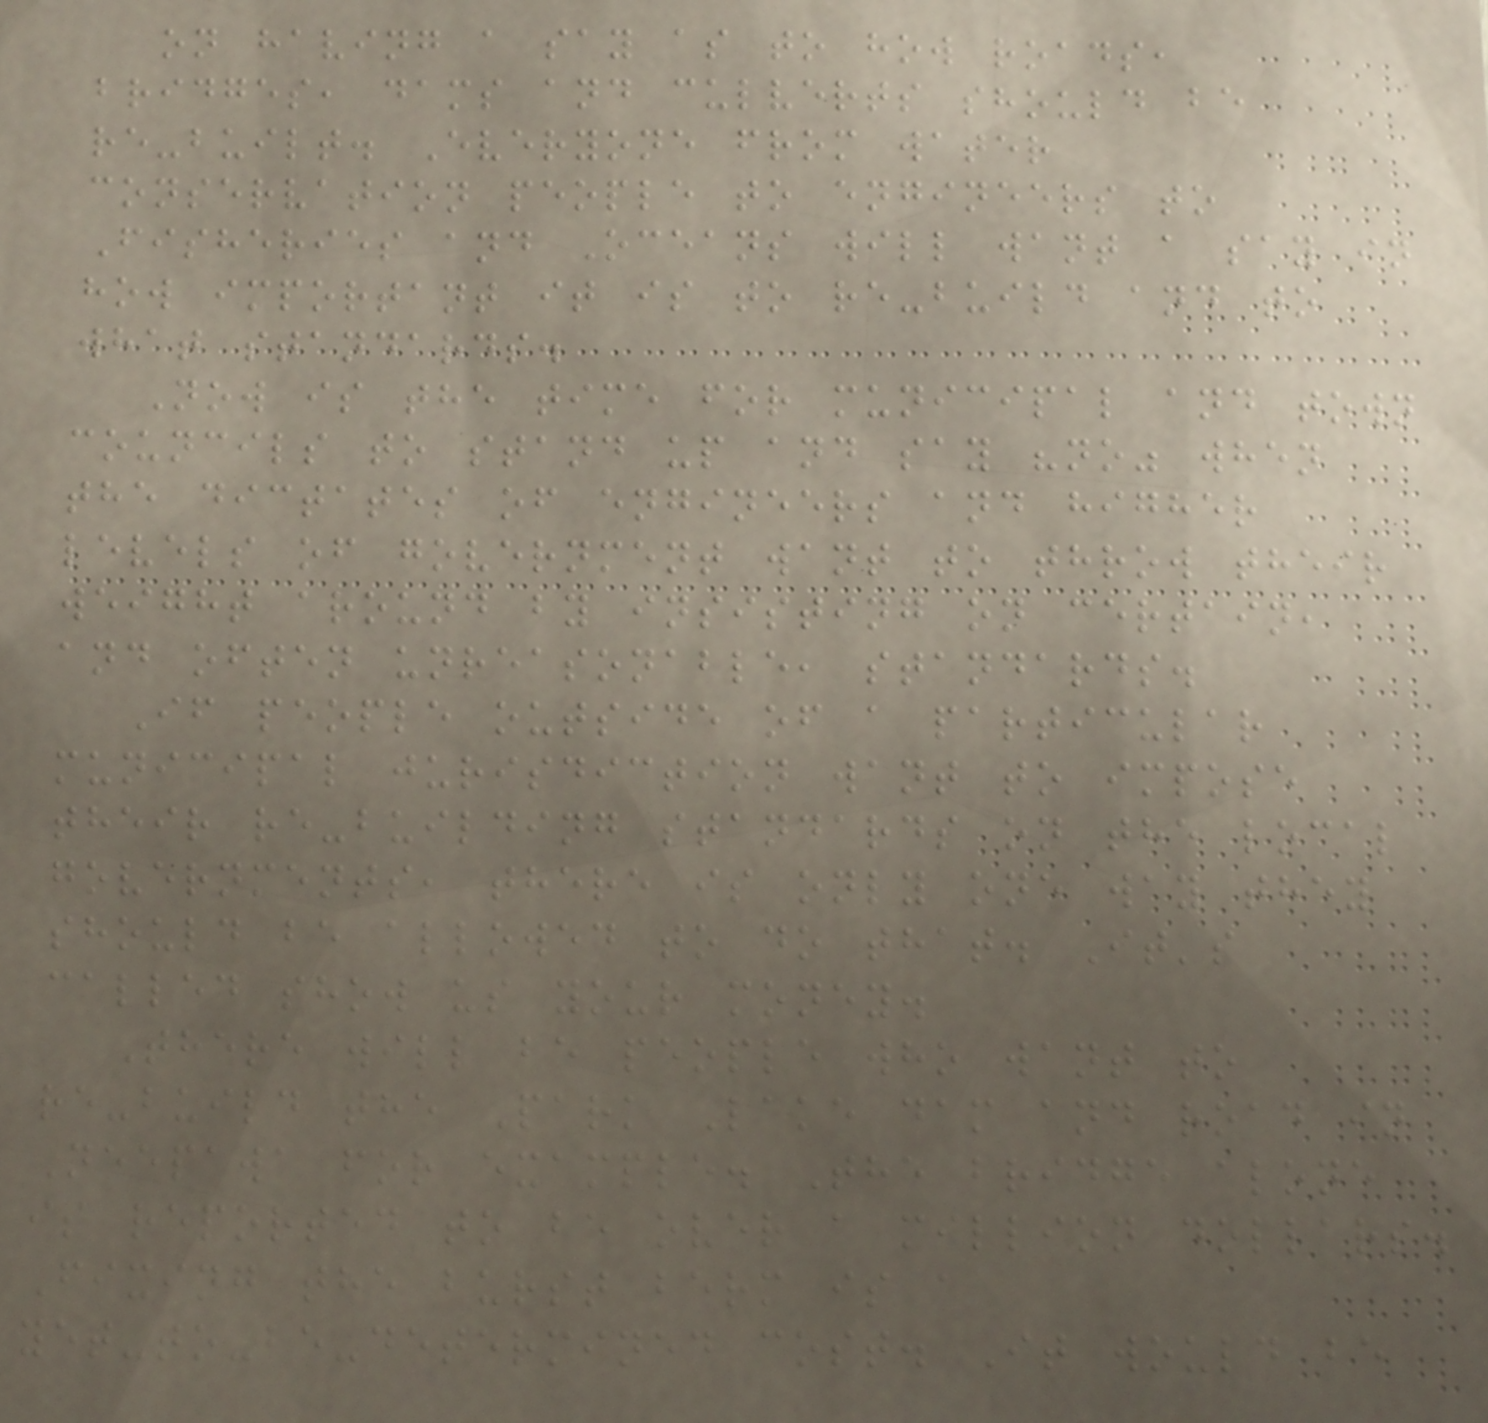on having a say as to how roads,
bridges, dams and culverts should be
re-built. Everyone from water
conservation people to engineers to
Fisheries and Oceans will want a say in
how important it is to re-build and to
what standards.
Now is the time for municipal and town
councils to stand up and say "no" when
the dictates of engineers and higher
levels of government want to throw their
weight around by insisting on certain,
and often unreasonable, standards.
If people outside of a particular
municipal jurisdiction want to impose
their re-building standards on the local
governments, there is only one way they
should be allowed to do that. It's
called show us your money.
There will be people who want to
re-build the Park Lake dam and road in
Neepawa for example. The bridge alone
is reported to be over a million dollars.
Fixing the burst berm is a
yet-to-be-determined cost. It would be
